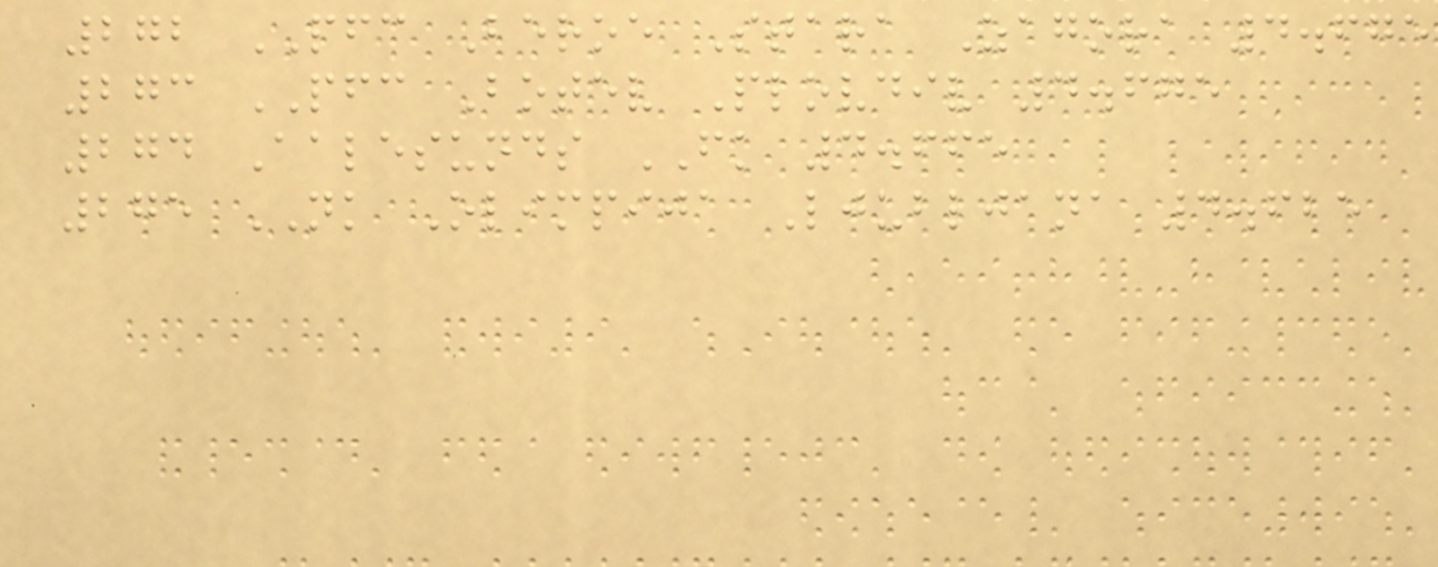272 PFC Beroe Stara Zagora 4.675
273 PFC Botev Plovdiv 4.675
274 Aalesunds FK 4.665
275 NK Olimpija Ljubljana 4.625
